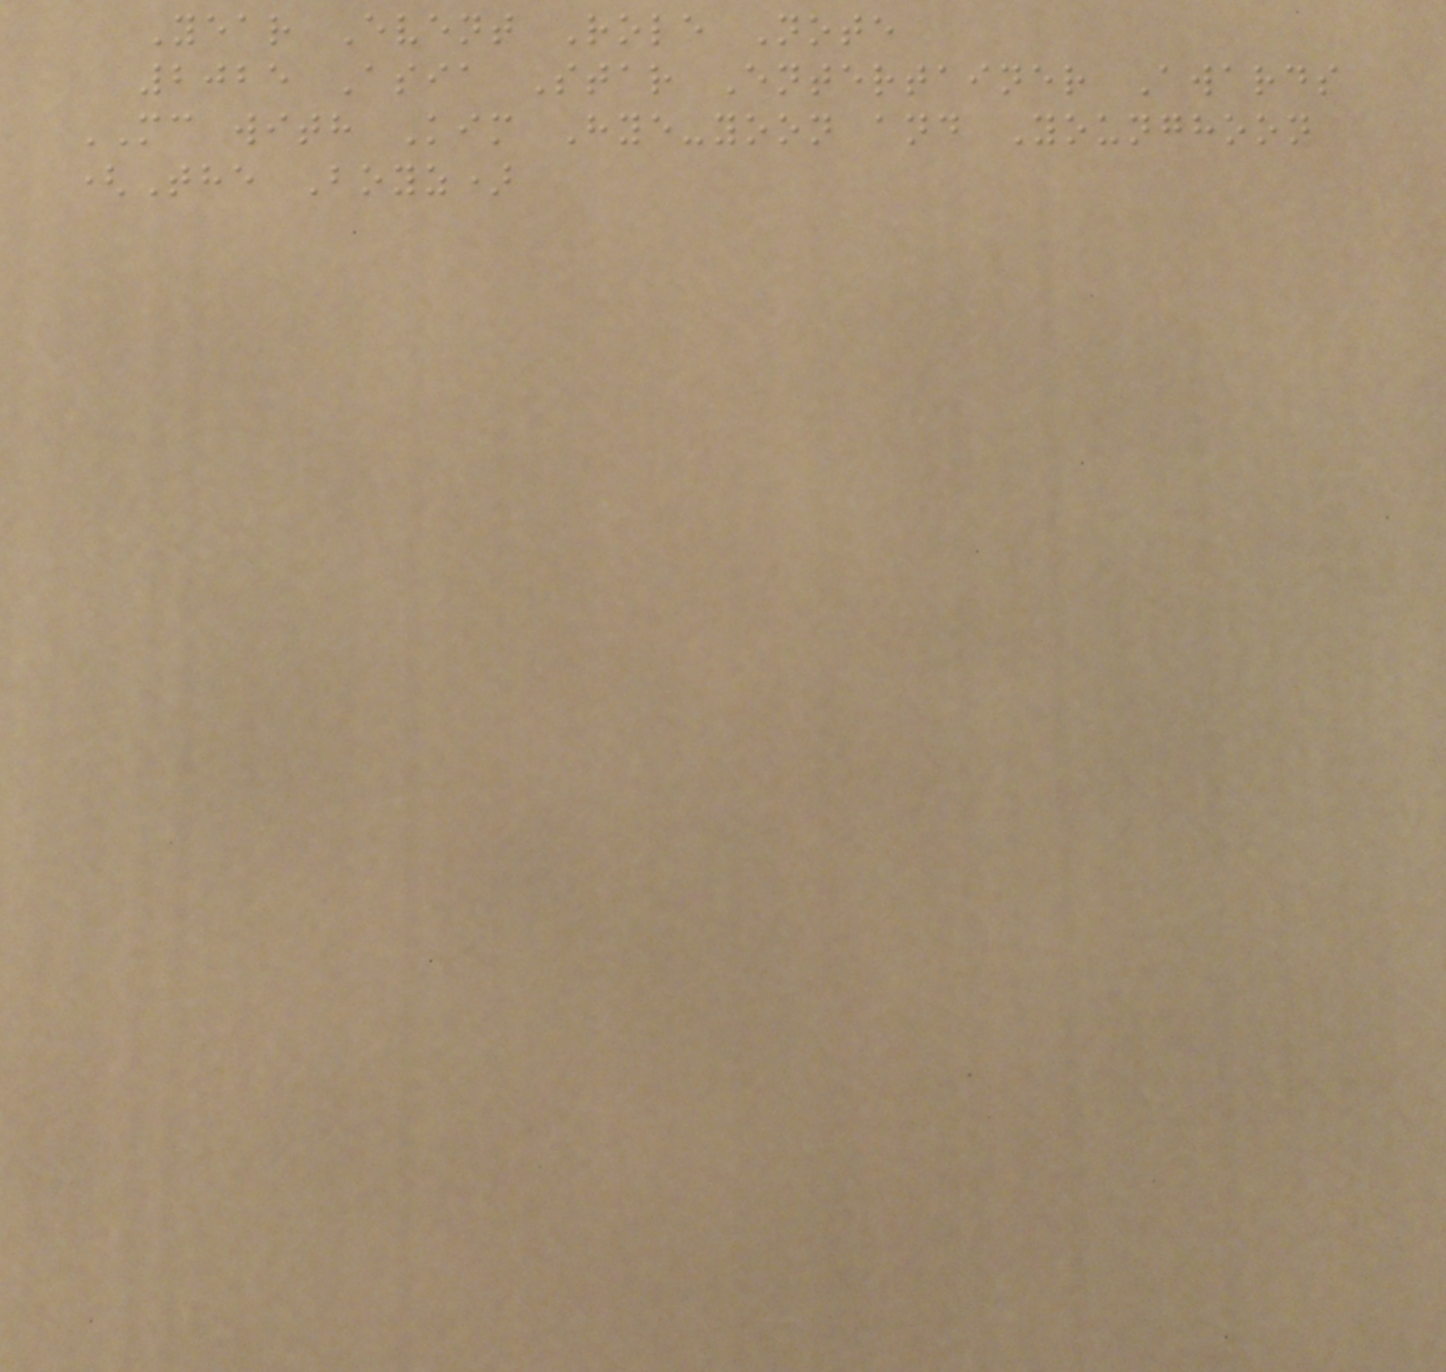Year Event Role Note
2025 Asia Star Entertainer Awards
MC with Kim Hye-yoon and Younghoon
(The Boyz)
